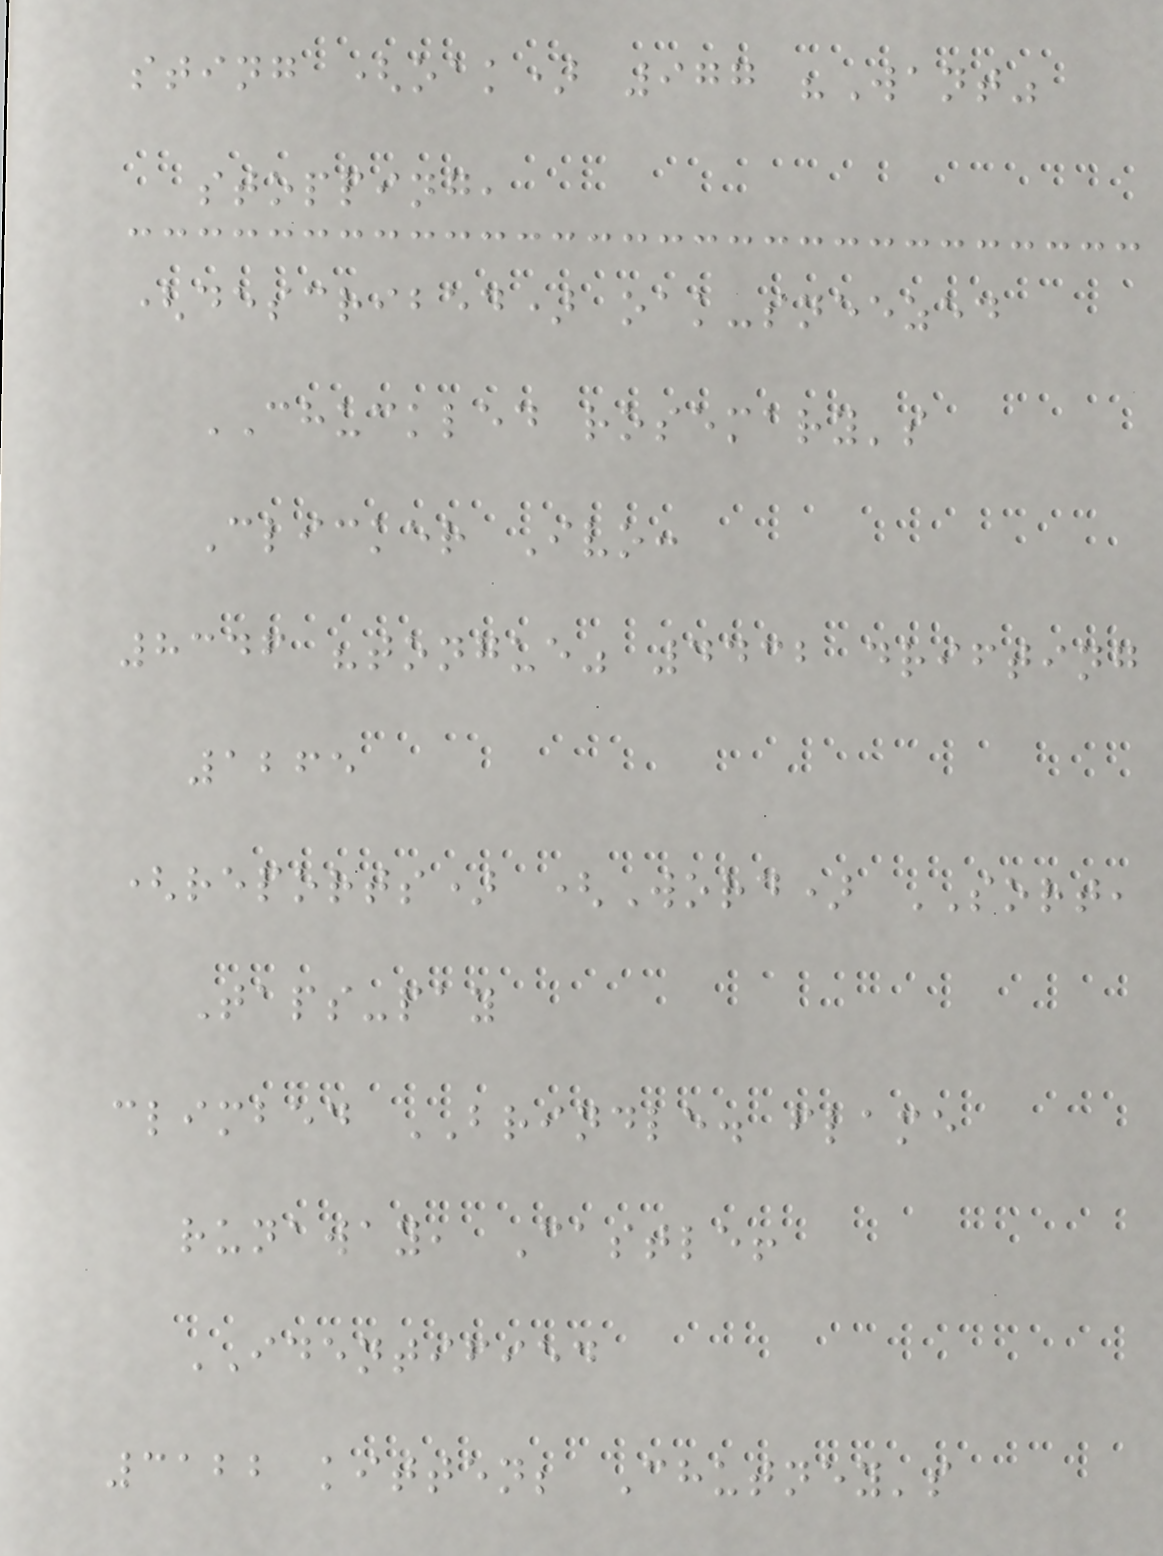sting (oak) 977 "Want"
stopping,
(described) oak-sneezed
CHUCKLED rosemary's
Clicker Ivo:
8346 "tongue" 4432 drifting
1265
(reports) (Word) SORT,
Taps-pay
climbed BRINDLE. flame
runaway, Castle!
IDENTIFIED
3122 kitten; Chutney's
